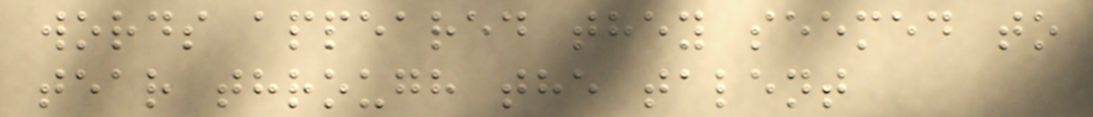words appeared they seemed to
tear through the talent
